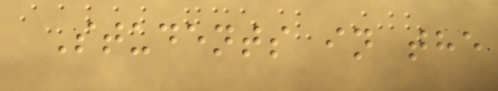Students in the
